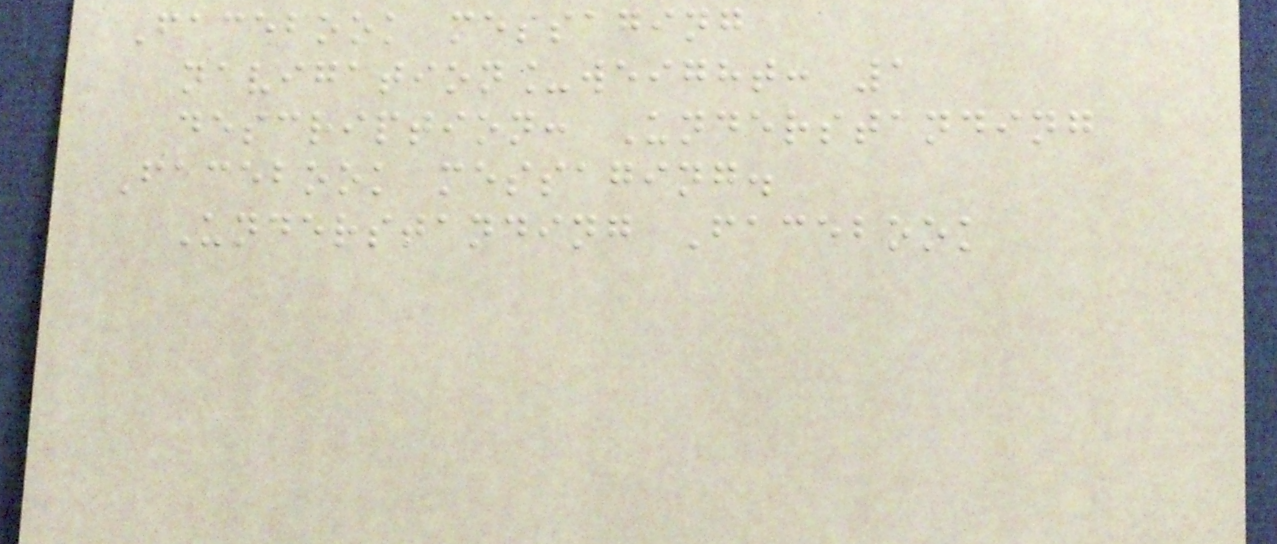Facebook messaging
navigation_weight: 1
description: Understanding
Facebook messaging.
Understanding Facebook
